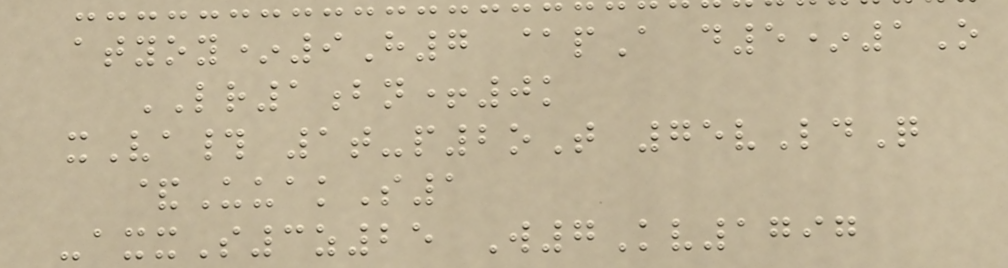atyoy*9H7 @pA d5*1O
LR1bn+0k
xVa# 1t-p2oT 75vLdQ
&UuakS1
-axxS3z25 W7Kv1797
